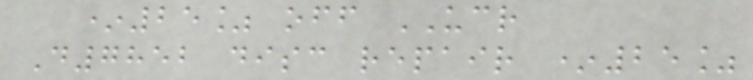*25% off UCR
D7852 disc repair *25%
